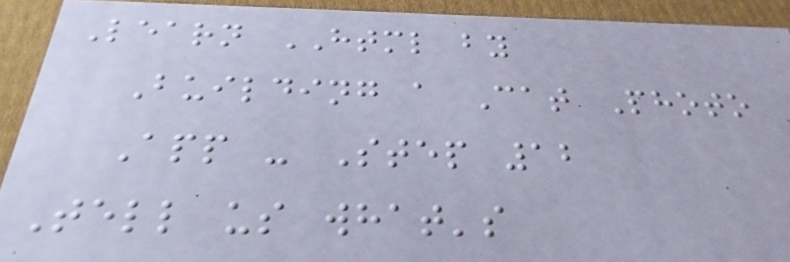Learn HTML by
Building a Cat Photo
App - Step 12
Tell us what's
